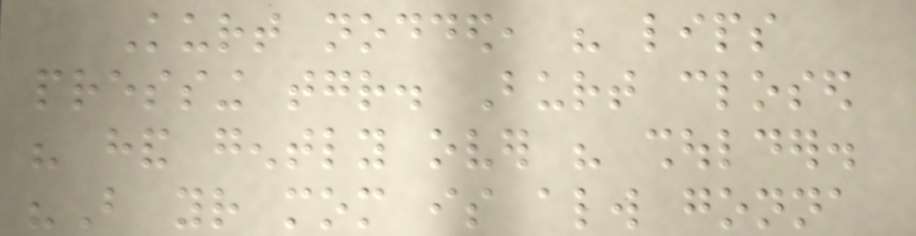Kurt nodded, his lips
pressing together. Burt closed
his hand gently over his shoulder.
"But your mom is always gonna
